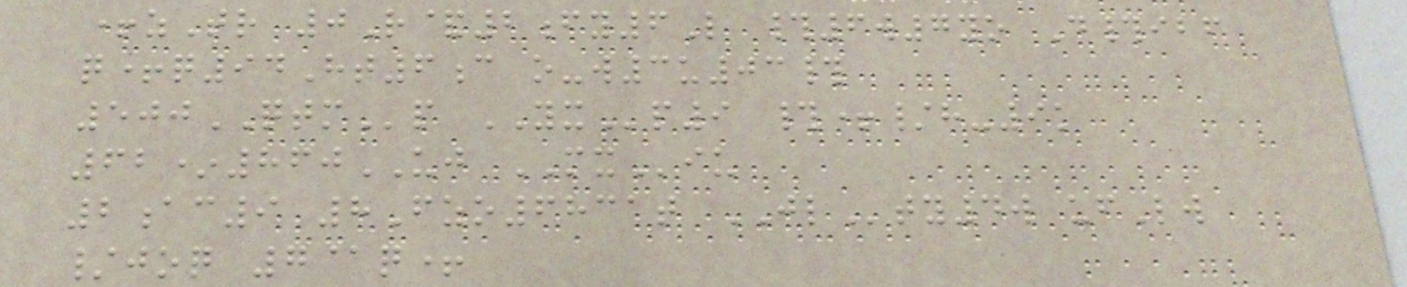+zTr 0R&2fy6L #6w7yo D#ibf
q+q94Ht6c o-w3u03#
500QTMp YXp9 #+/h-9k
62*860UJ MXiu
2ac9 8Fzo6831t JLty4w ufLw
/joq 7@q+
